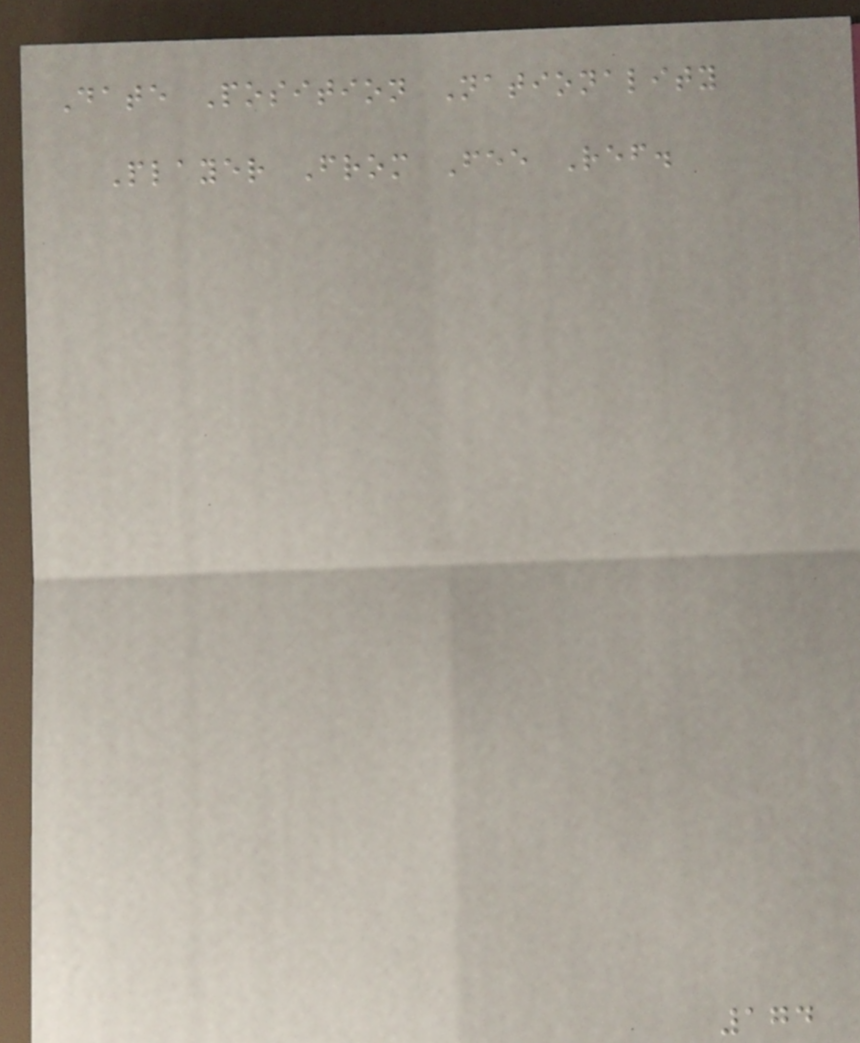Date Position Nationality
Player From Fee Ref.
174
